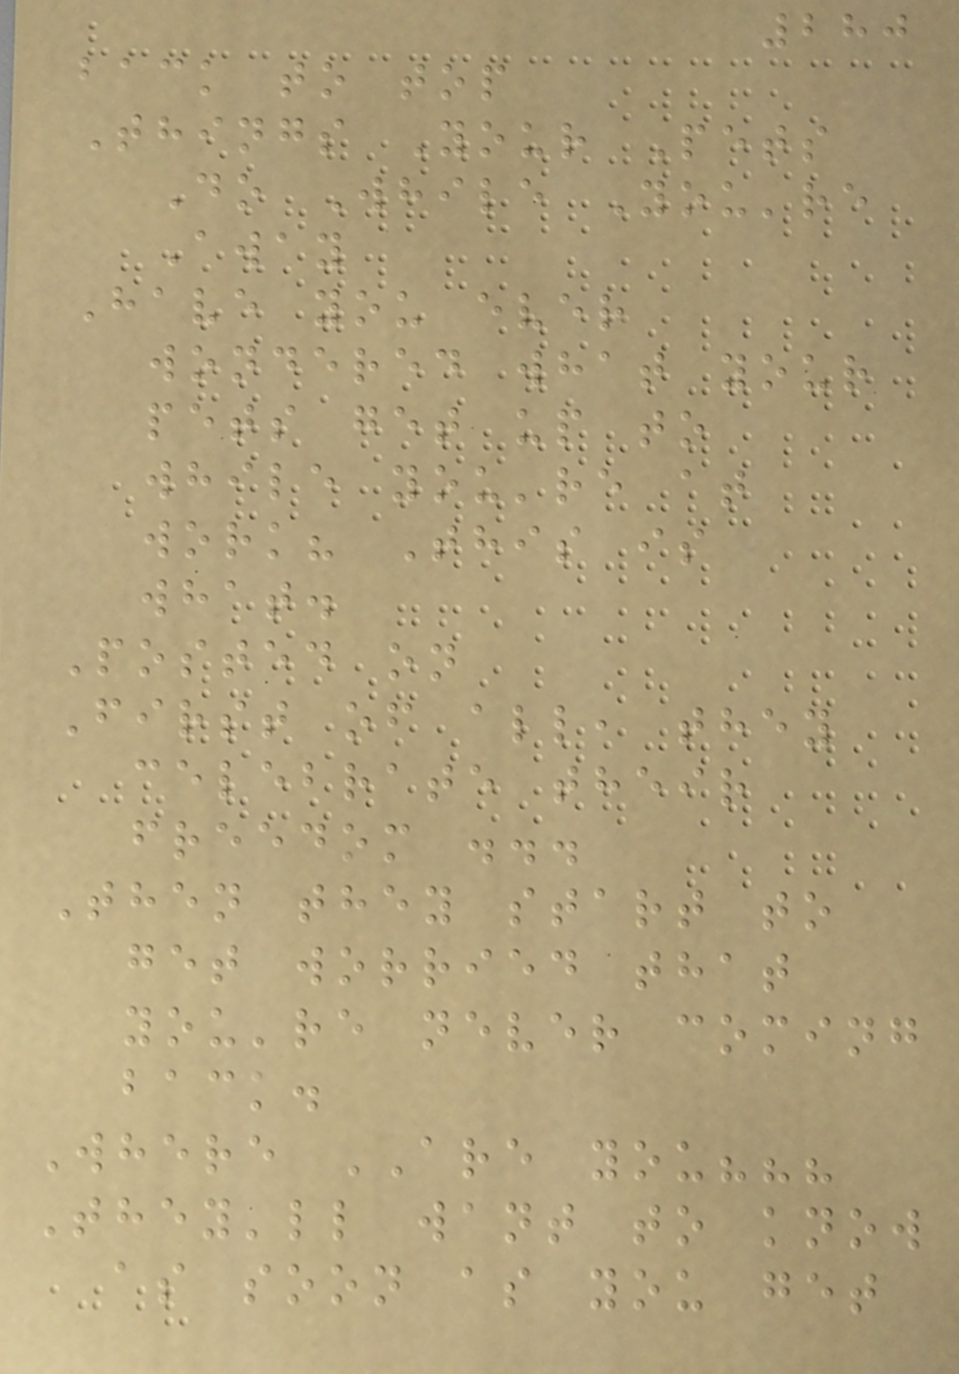280
back to top
Things Your Pets
Do While You're
Away
Have you ever
wondered what your
pets get up to
while you're at
work? This is
what.
Posted on
First of all, they
celebrate their
freedom ...
Then they start to
get worried that
you're never coming
back.
Where ARE you???
They'll want to know
as soon as you get
